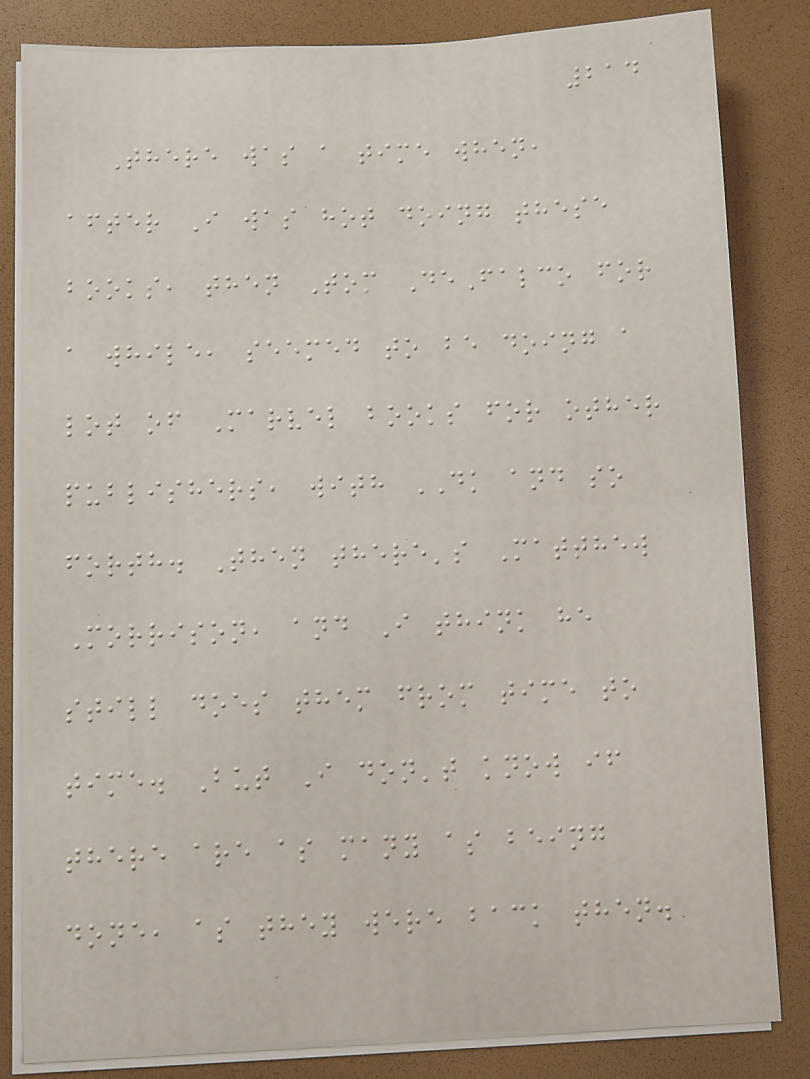214
There was a time when,
after I was hot doing these
books, then Tom DeFalco for
a while, seemed to be doing a
lot of Marvel books for other
publishers, with DK and so
forth. Then there's Matthew
Morrison, and I think he
still does them from time to
time. But I don't know if
there are as many as being
done, as they were back then.
